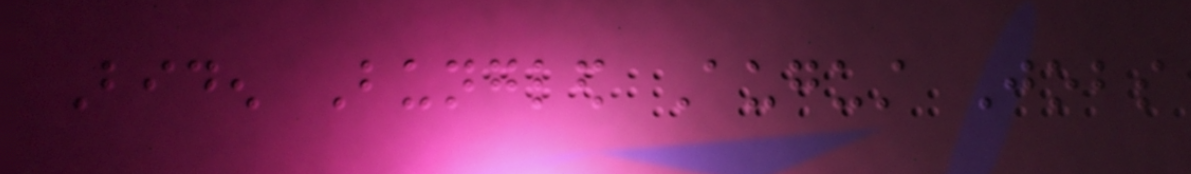Biden Bungled August Jobs
